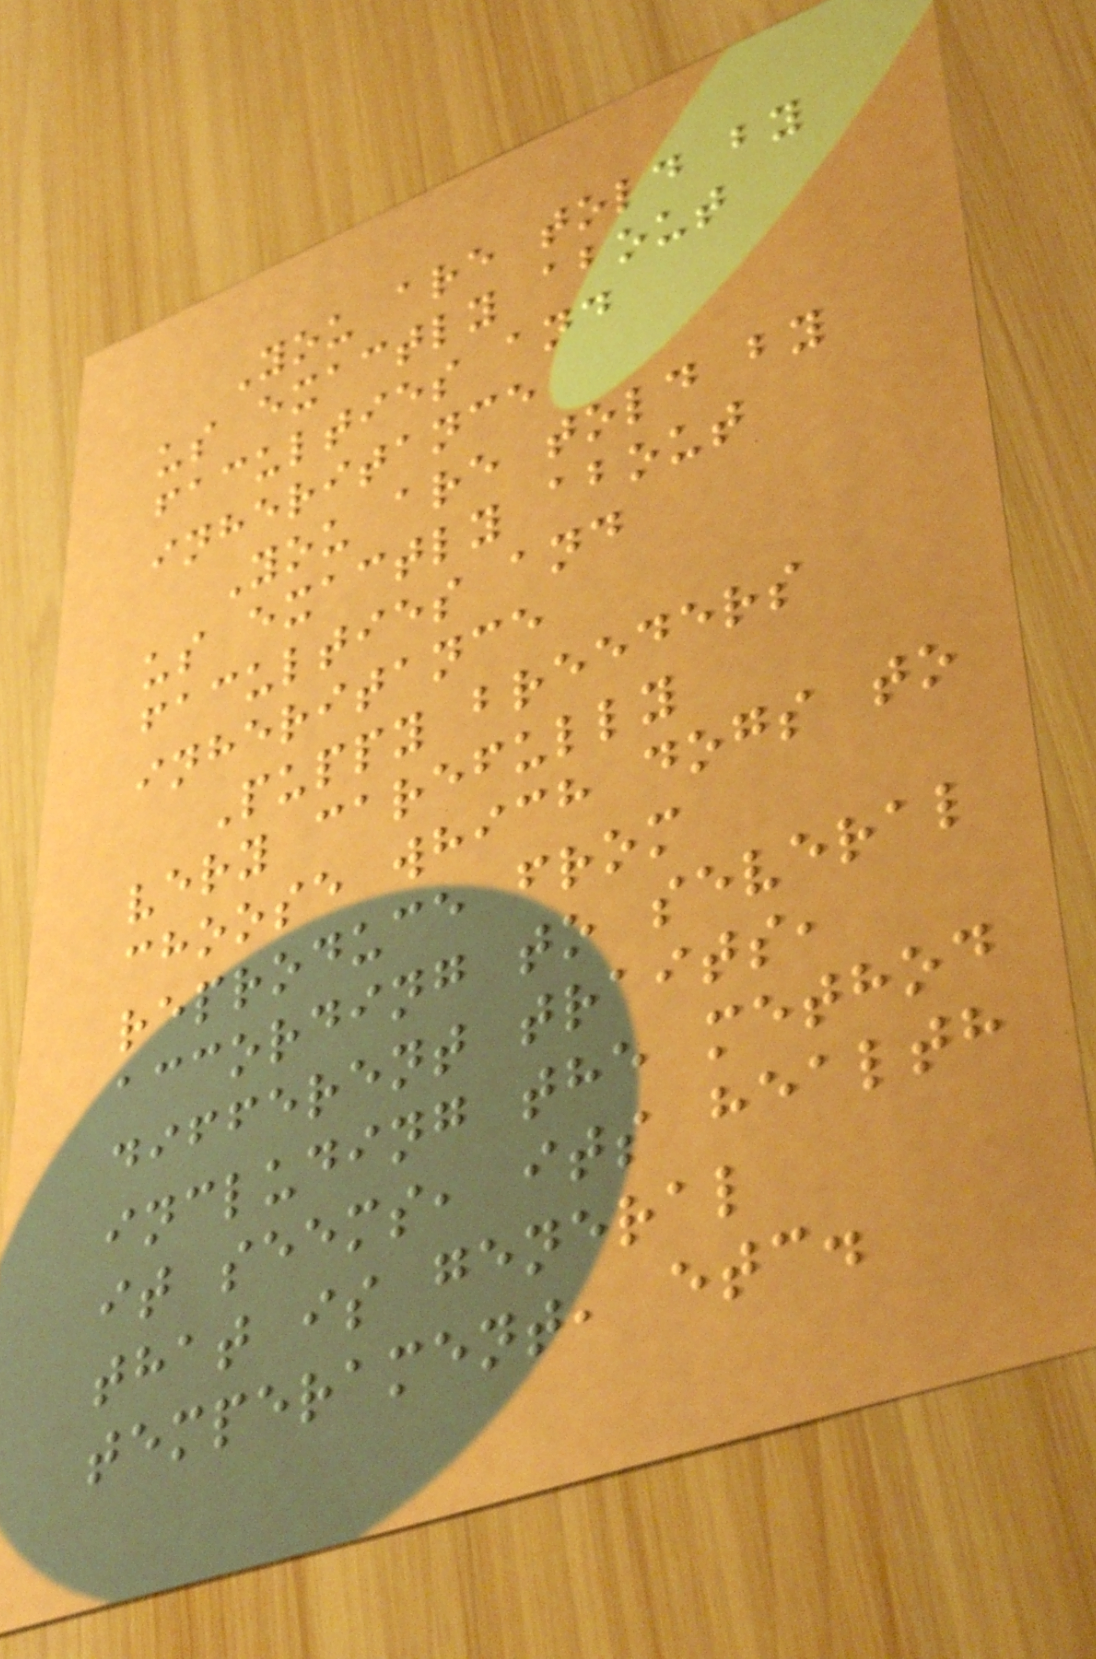You are told by
us exactly about
faculties and
inheritance
You are told by
us exactly about
faculties and
inheritance
Puppy breeders
very carefully
choose which dogs to
reproduce from
according to several
different traits,
including the method
it seems, its health
that is general
temperament, etc.
